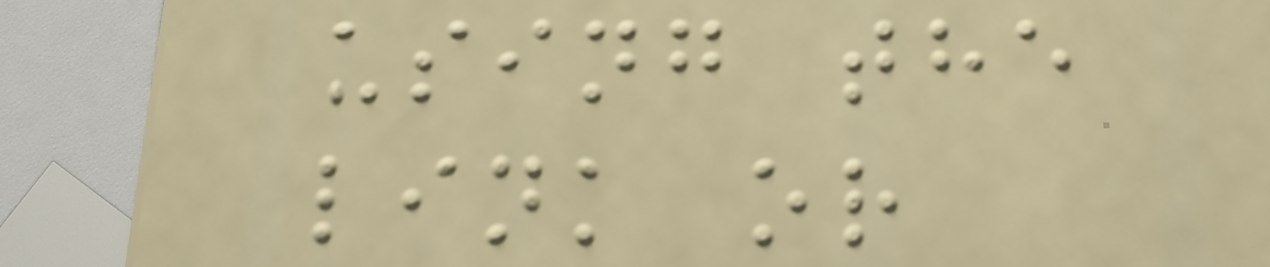using the
link or
